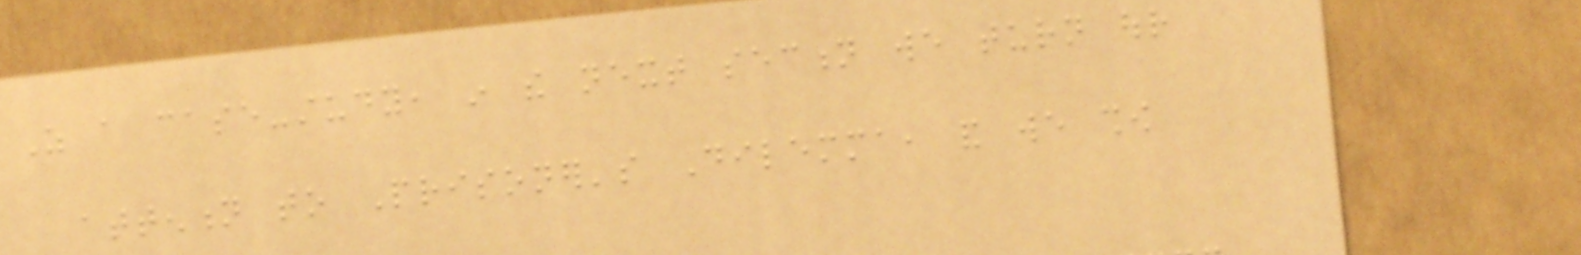As a case-study, in the next section we turn our
attention to Prisoner's Dilemma, and we show
